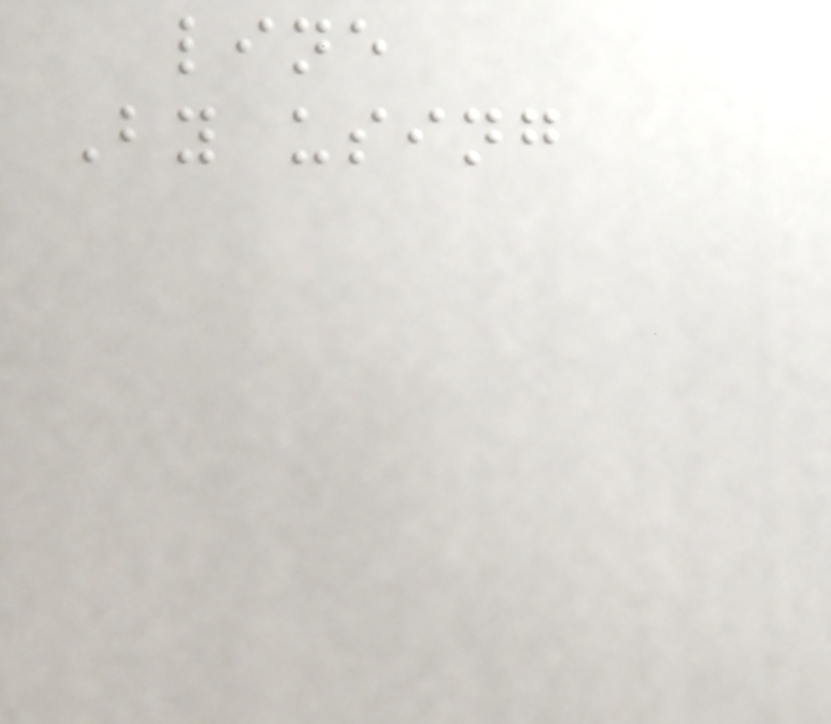line
By using
